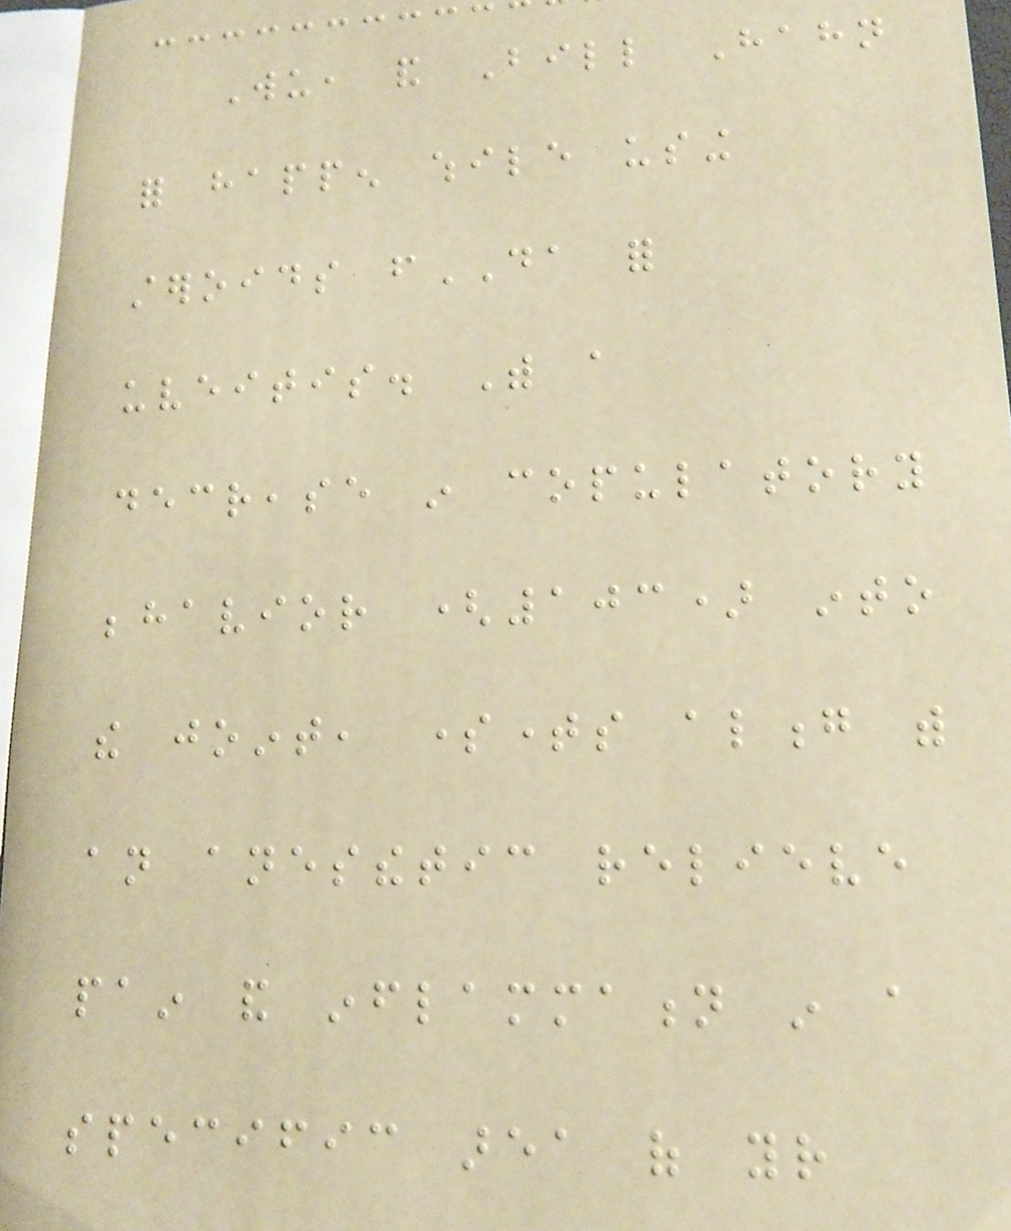Wu, and Bill Hahn
for happen while using
steroids fDA for
uveitis. With a
decrease in copulatory
behavior (103) into
the joint, sometimes along with
an anesthetic relieve
pain and inflammation in a
specific area of your
